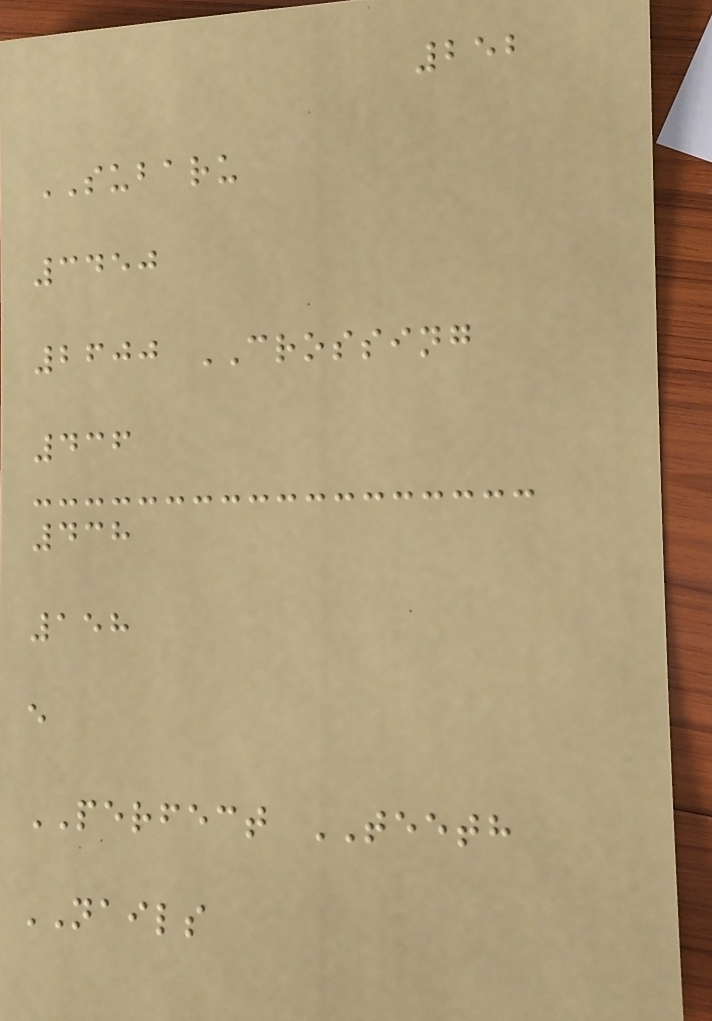252
SUBARU
3450
2600 CROSSING
436
438
158
e
PERFECT TEETH
NAILS
